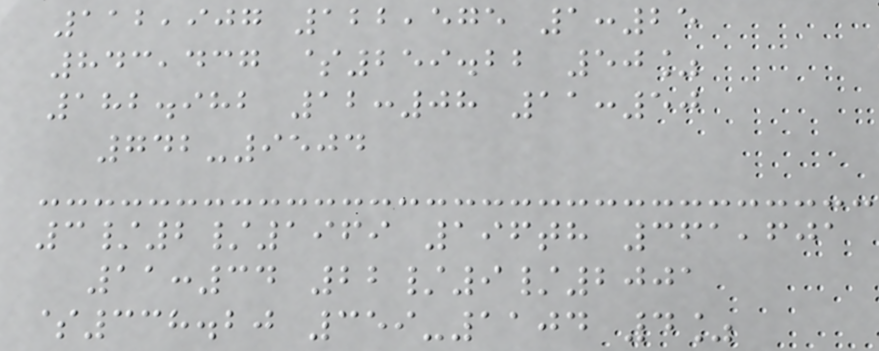112,907 122,575 1:25
843,437 $259.22 50%
182.982 12:08 11:50
742-9504
3/2/1969 196th 361,601
11:34 22/9/2001
$338.20 359-1104 4%
